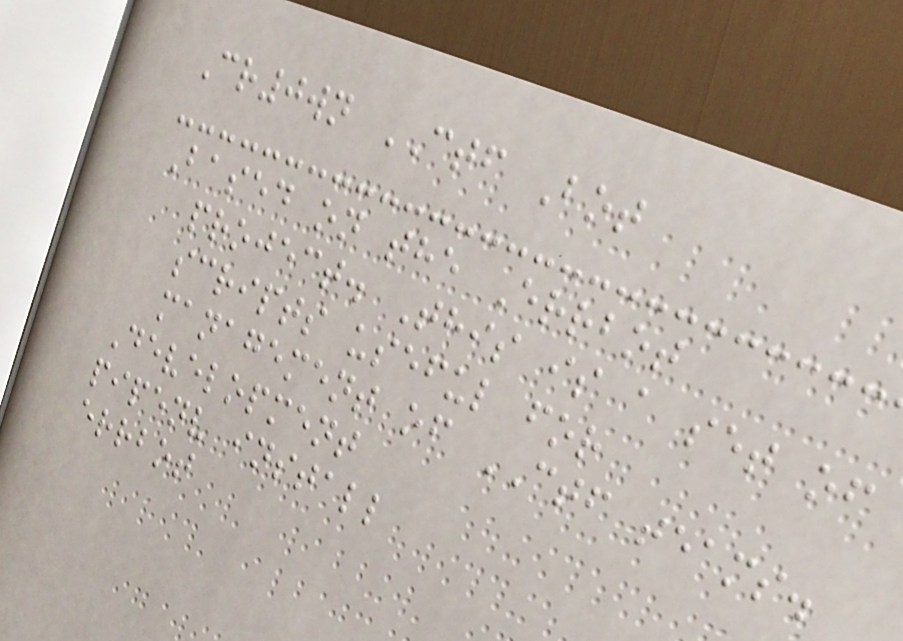Cr0wn CTF Bot
Based on the Errbot
project. This is a set of
scripts useful for
management of CTF teams.
Development
pipenv install
errbot
